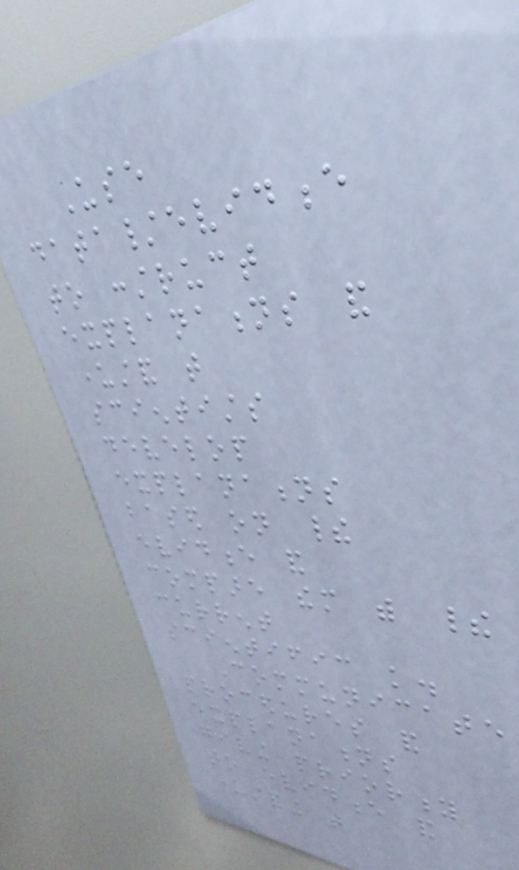Use
data/evidence
to construct
explanations and
understand that
scientists
develop
explanations
based on their
evidence and
compare them with their
current
scientific knowledge.
Communicate
procedures and
explanations
giving priority
to evidence and
understanding that
